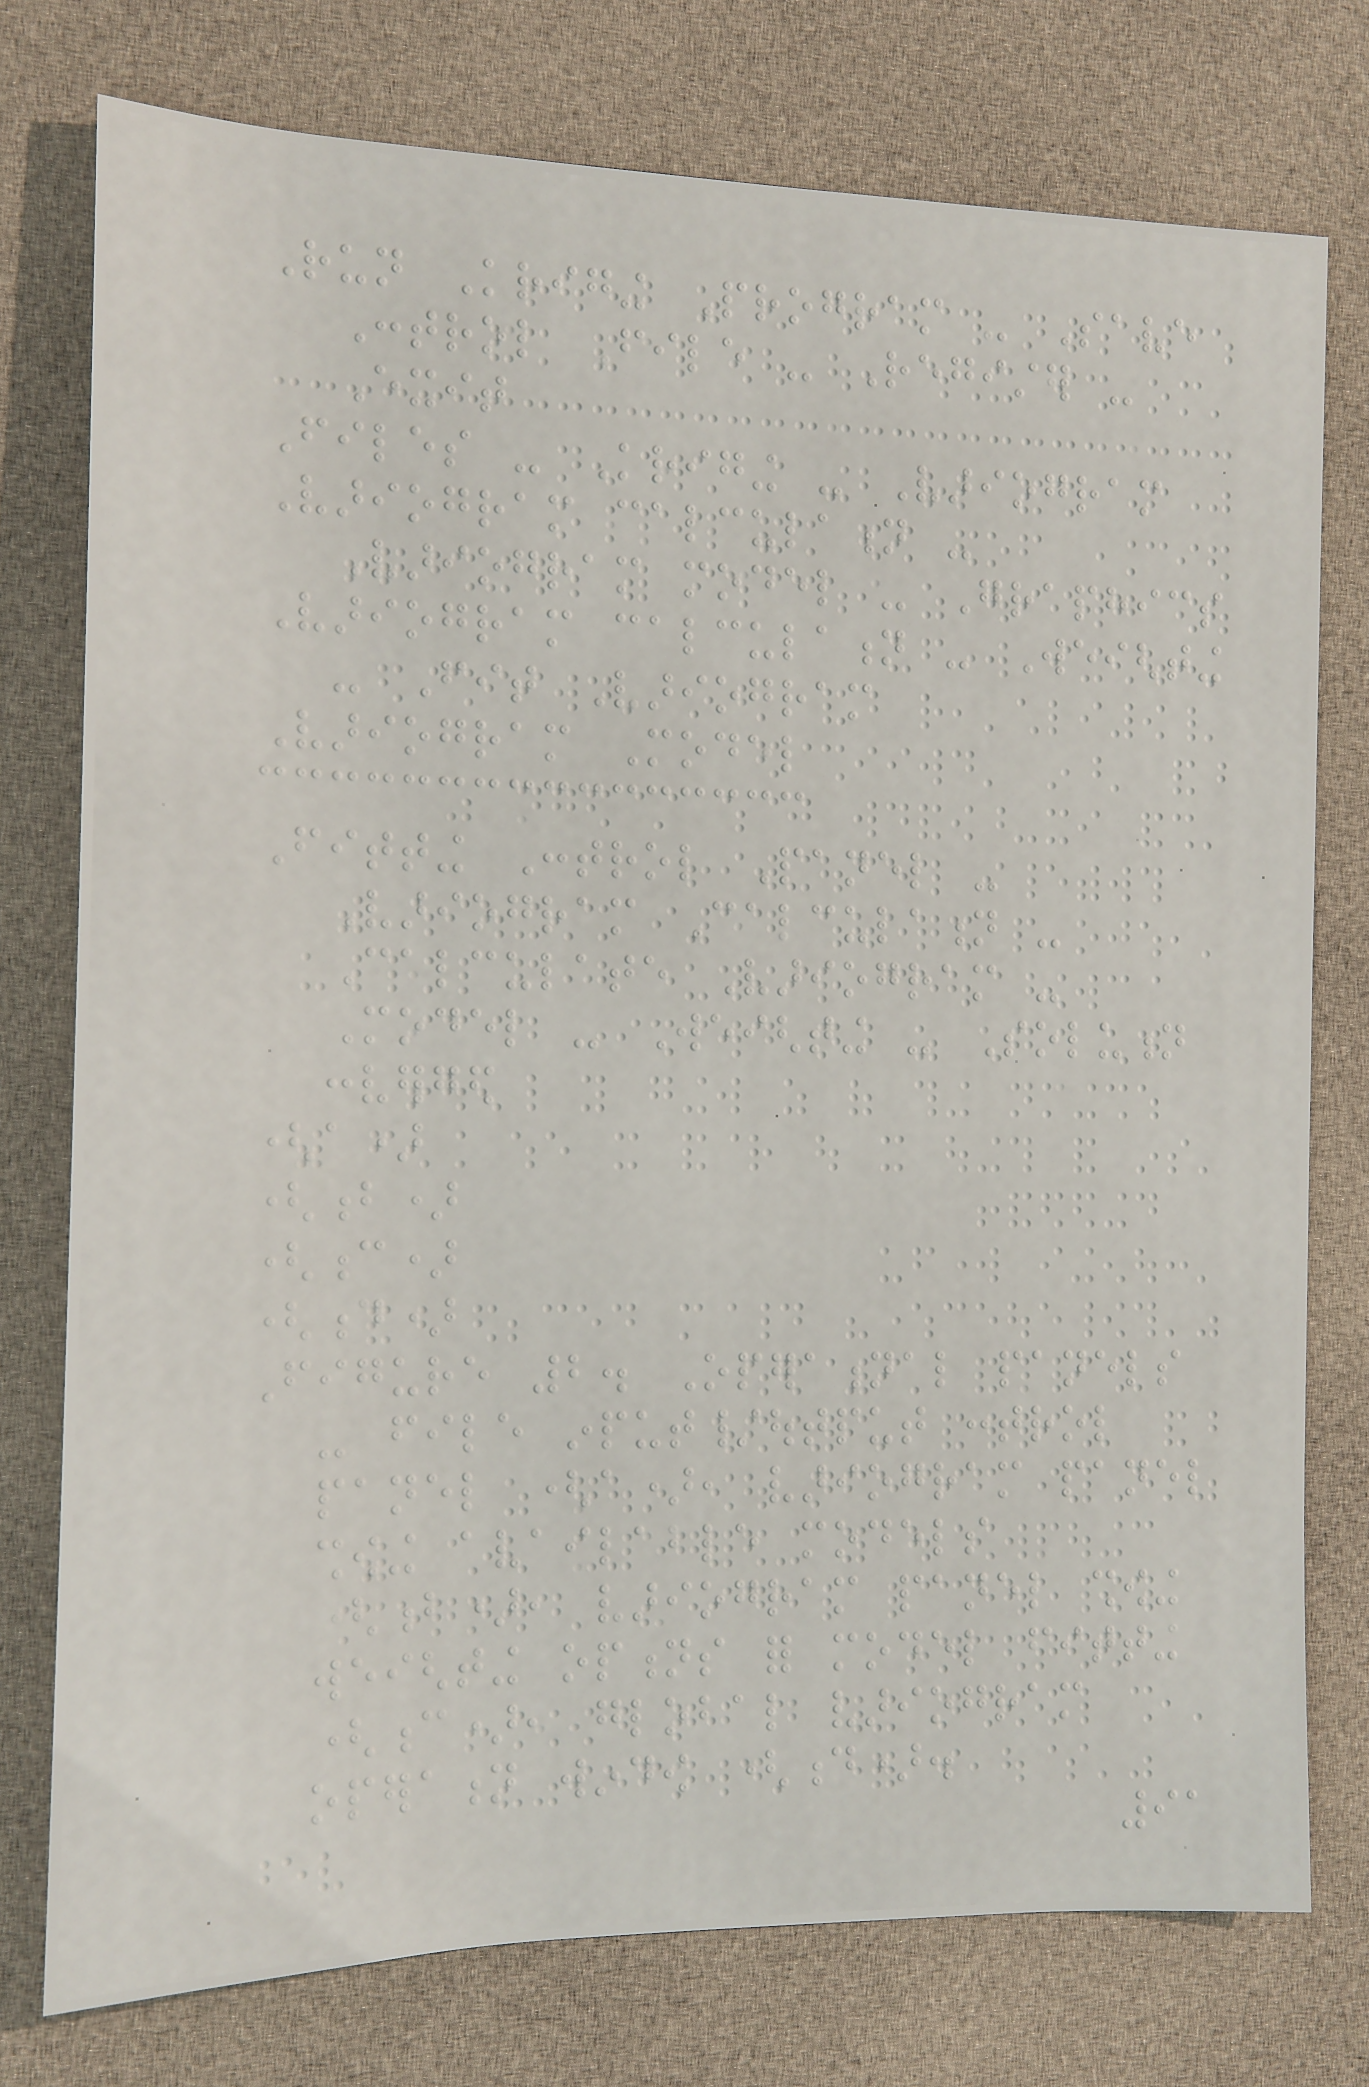Run Kriging Program - Save
Control File - Register -
Exit
Files - Kriging - Variogram
Variogram calculation -
Variogram model - Graphics
Variogram calculation - Weighting
- Fit Variogram
Variogram Model
Fitting Control Panel -
Variogram Calculation -
Calculate Variogram -
Model - Weighting - Solution
converged
(a)
(b)
(c)
(d)
Figure 2. Operational panels
- file input/output control
panel (a), variogram panel
showing available models
(b), variogram panel showing
weighting options for model fitting
(c), global variogram
operation window (d).
91
